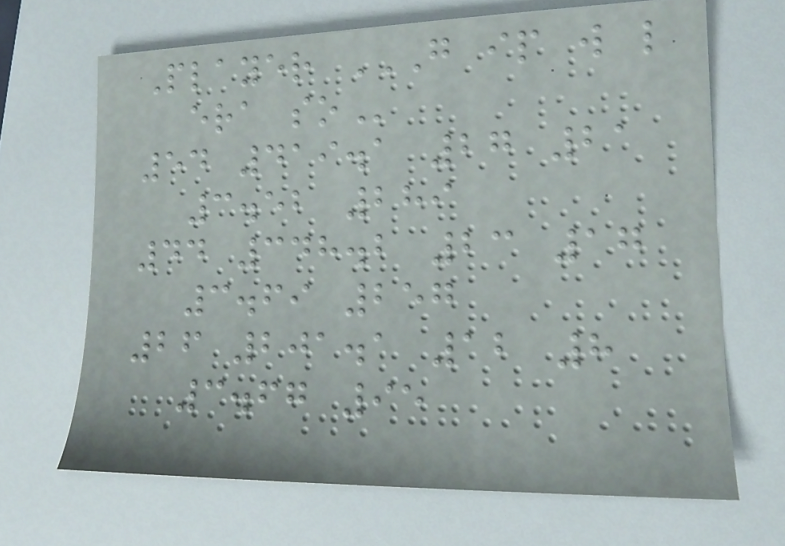Player G IP W L
ERA SO
54 419.1 27 21
3.52 289
44 348.2 23 17
3.69 257
26 201.1 12 8
3.67 95
